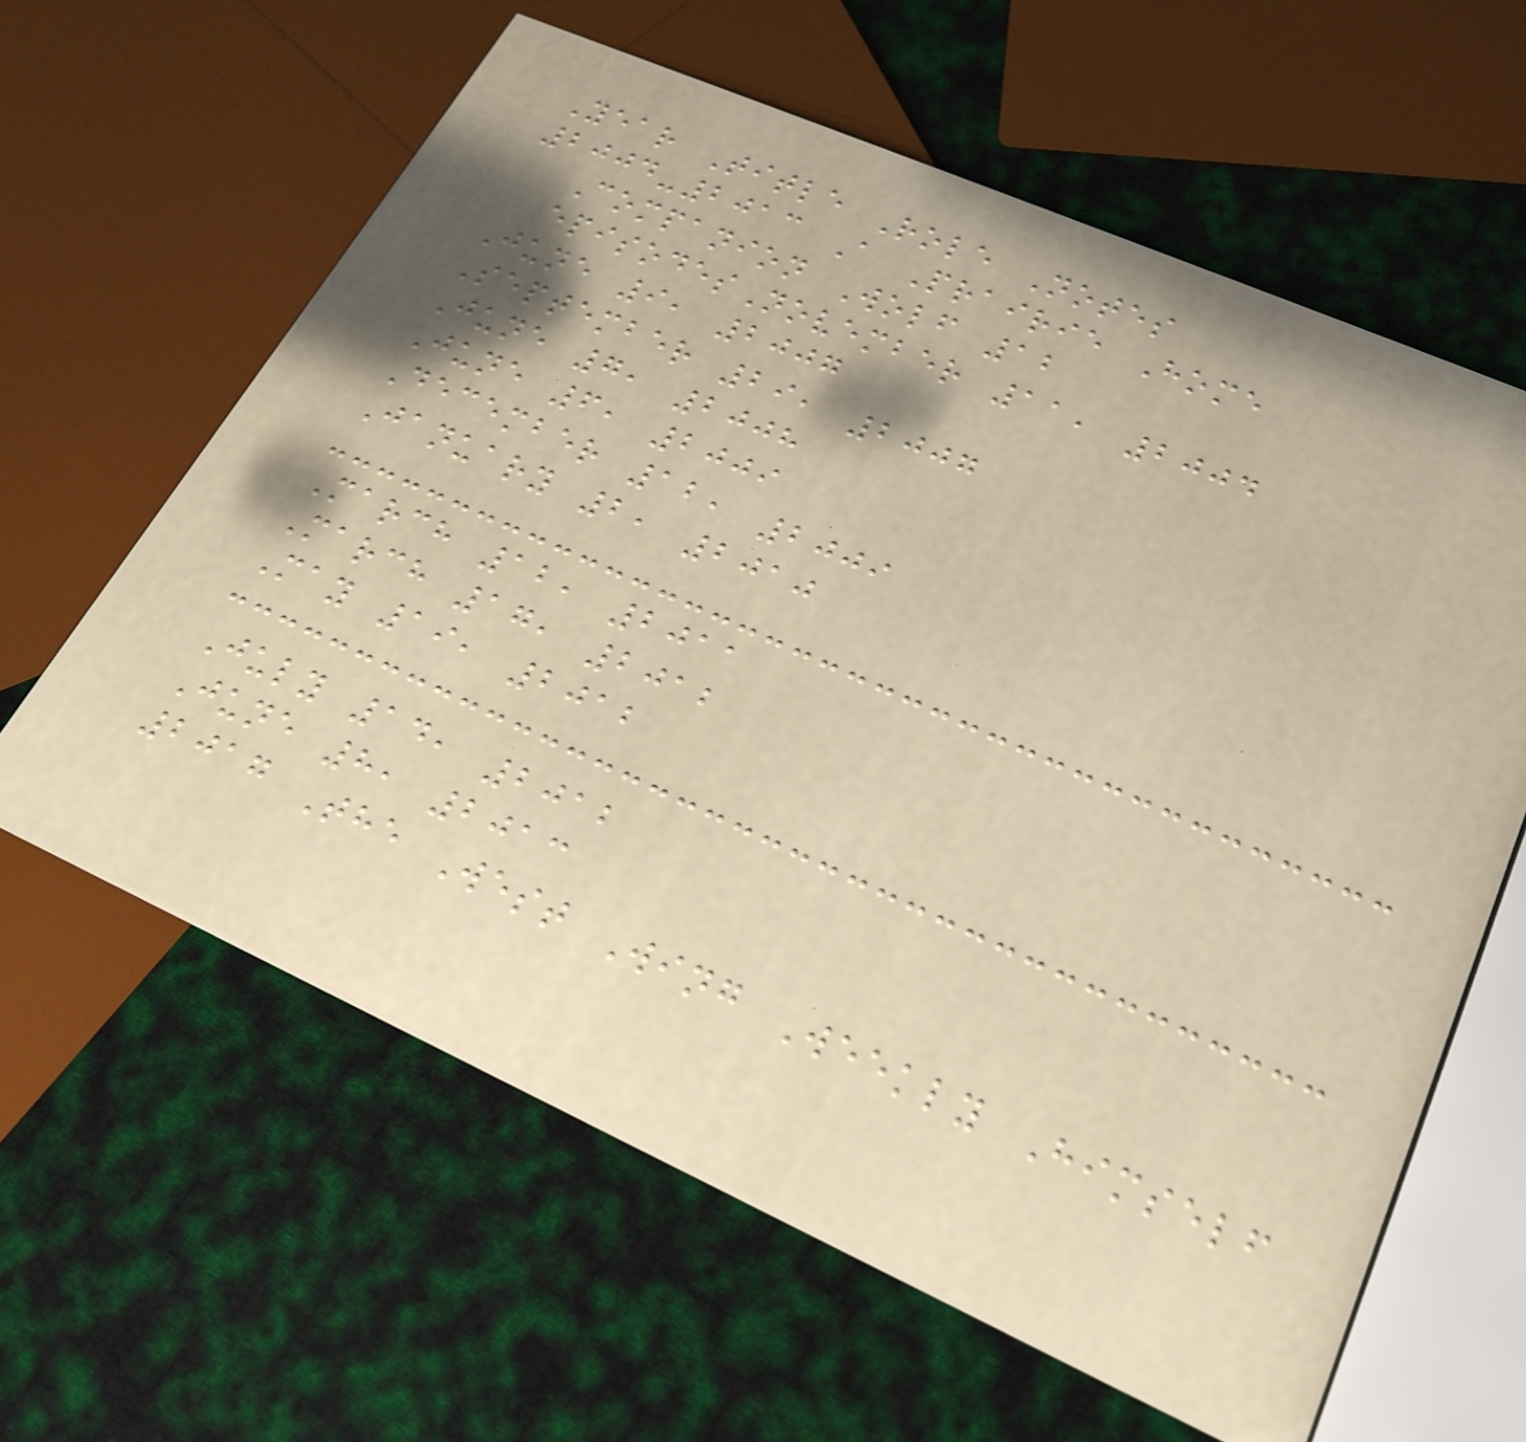Year Title Role Notes
2004-2013 A Prairie Home
Companion Wolf 12
episodesNovember 11, 2004
June 9, 2007
September 29, 2007
June 7, 2008
June 6, 2009
December 12, 2009
January 2, 2010
March 12, 2011
March 17, 2012
May 19, 2012
July 14, 2012
June 8, 2013
2017 The West Wing Weekly Himself
